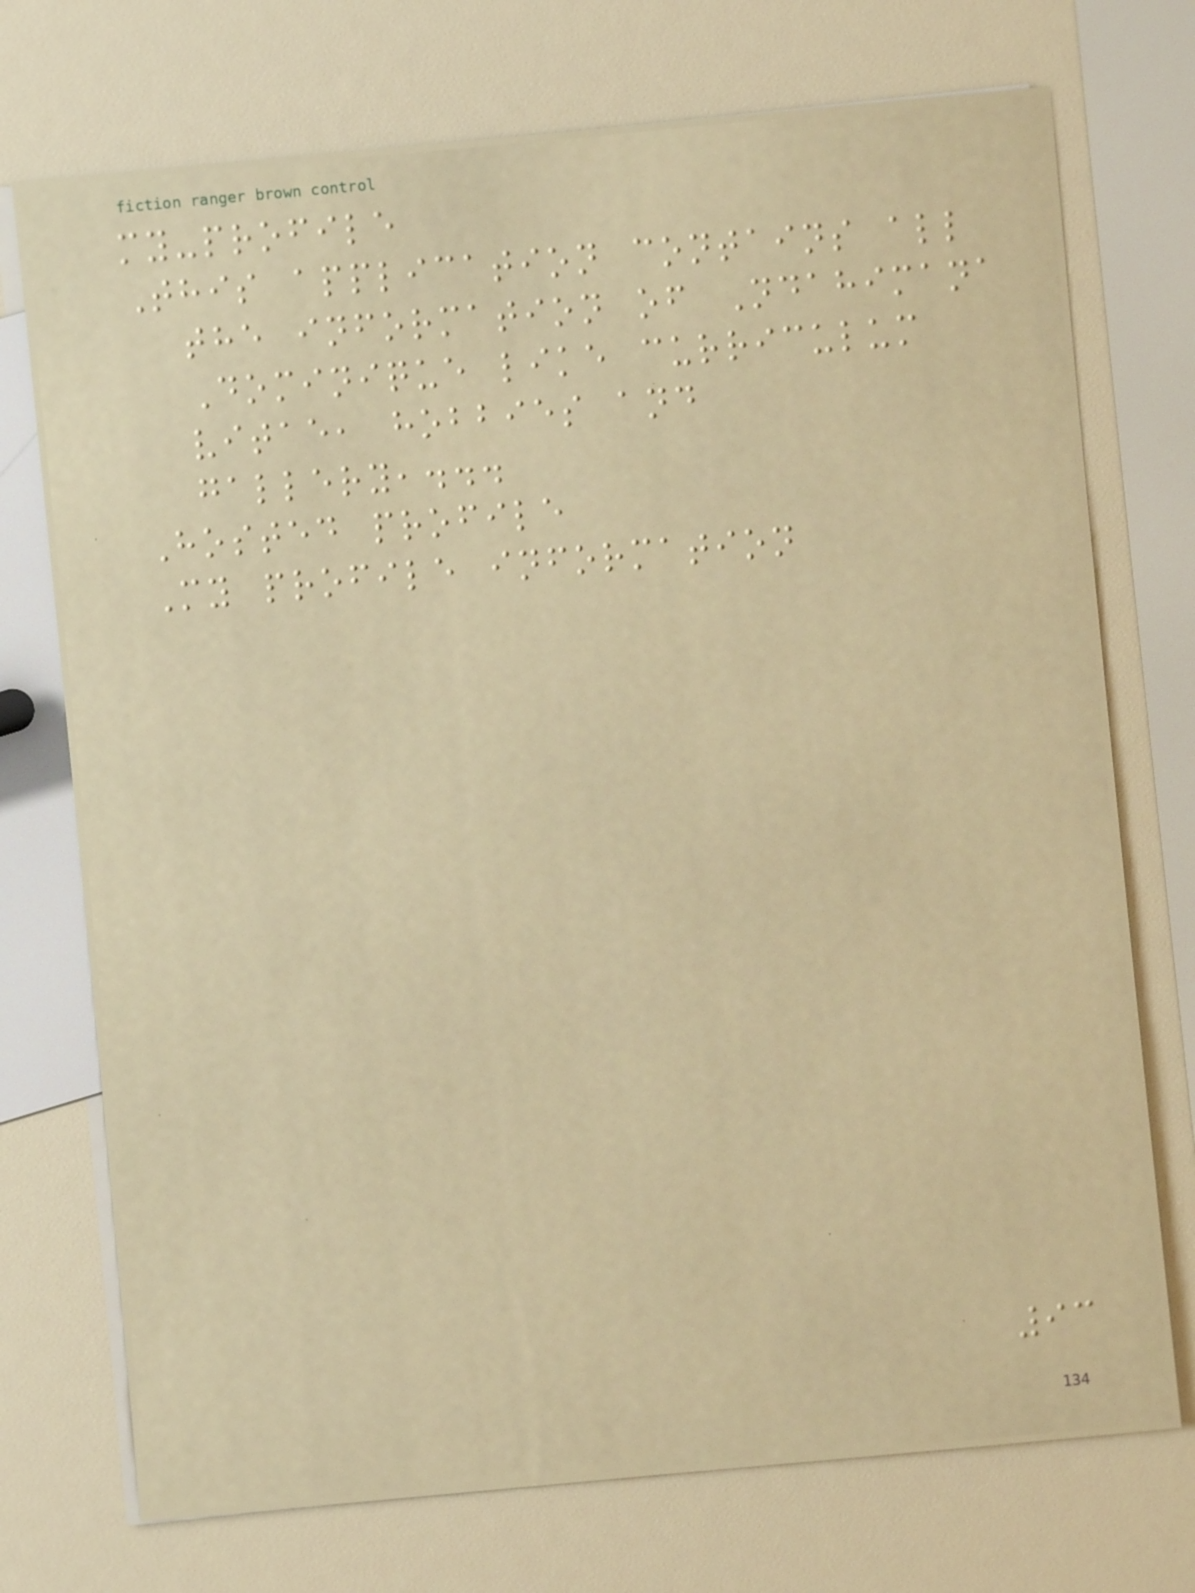my-profile
This application contains all
the information of Ndahimana
Dominique like curriculum
vitae, hobbies and
gallery,...
Hosted profile
My profile information
93
